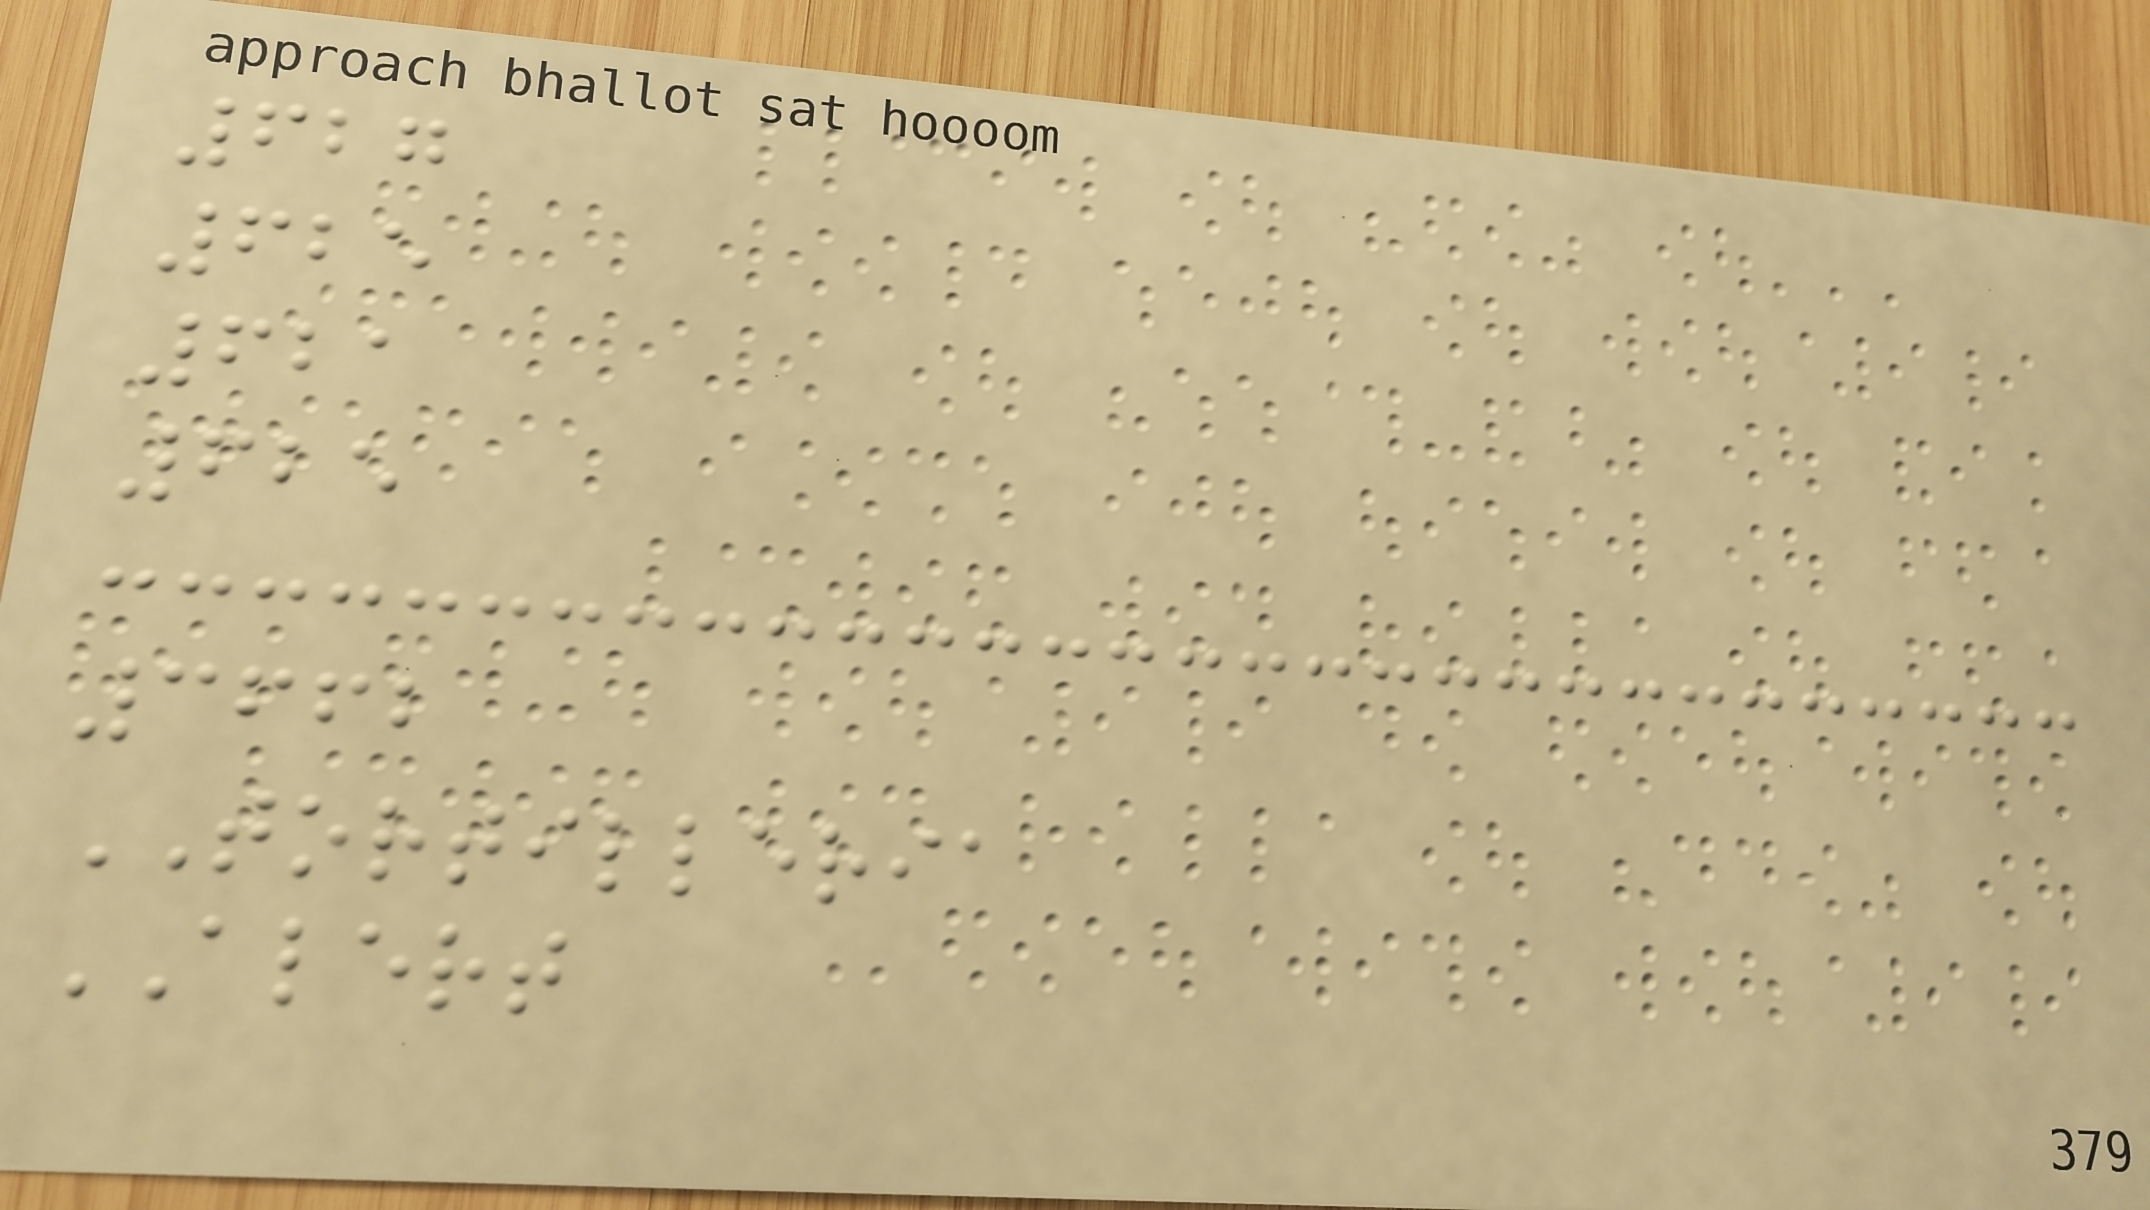627
625
621
625
3662
TORTILLERIA
ALERT
